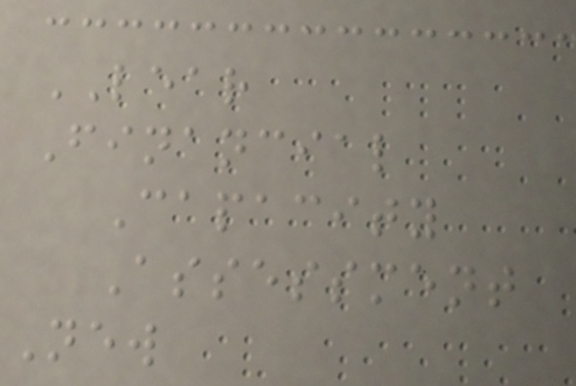LEAR
Financial
Capacity
Assessment
New
